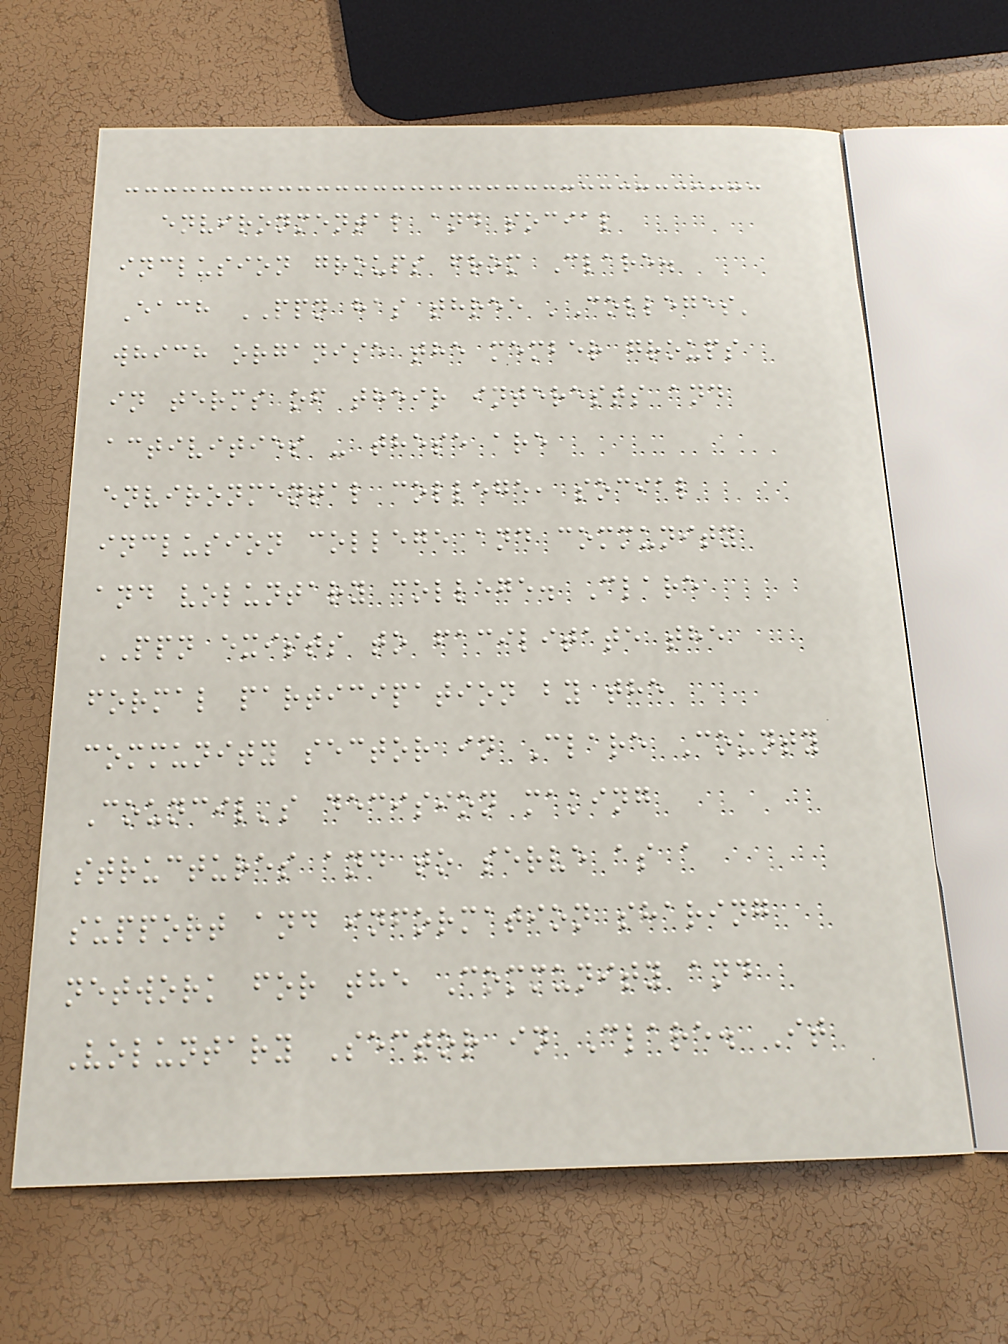environmental and social
inclusion groups from Clare.
Each PPN has three 'Colleges'
which organise the member groups
in terms of their interests and
activities - these are
environmental college, social
inclusion college and community
and voluntary college. Clare
PPN exists to facilitate the
formal participation by the
community sector in Clare County
Council's decision making
structures and to serve as a
support and information sharing
network for the Community and
Voluntary Sector in Clare. It
